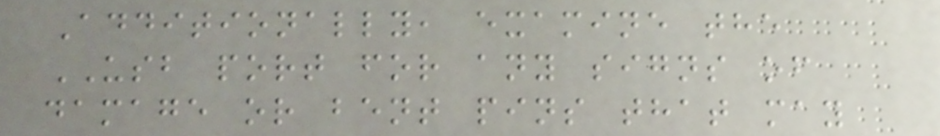Additionally, examine the
USB port for any signs of
damage or bent pins that may
